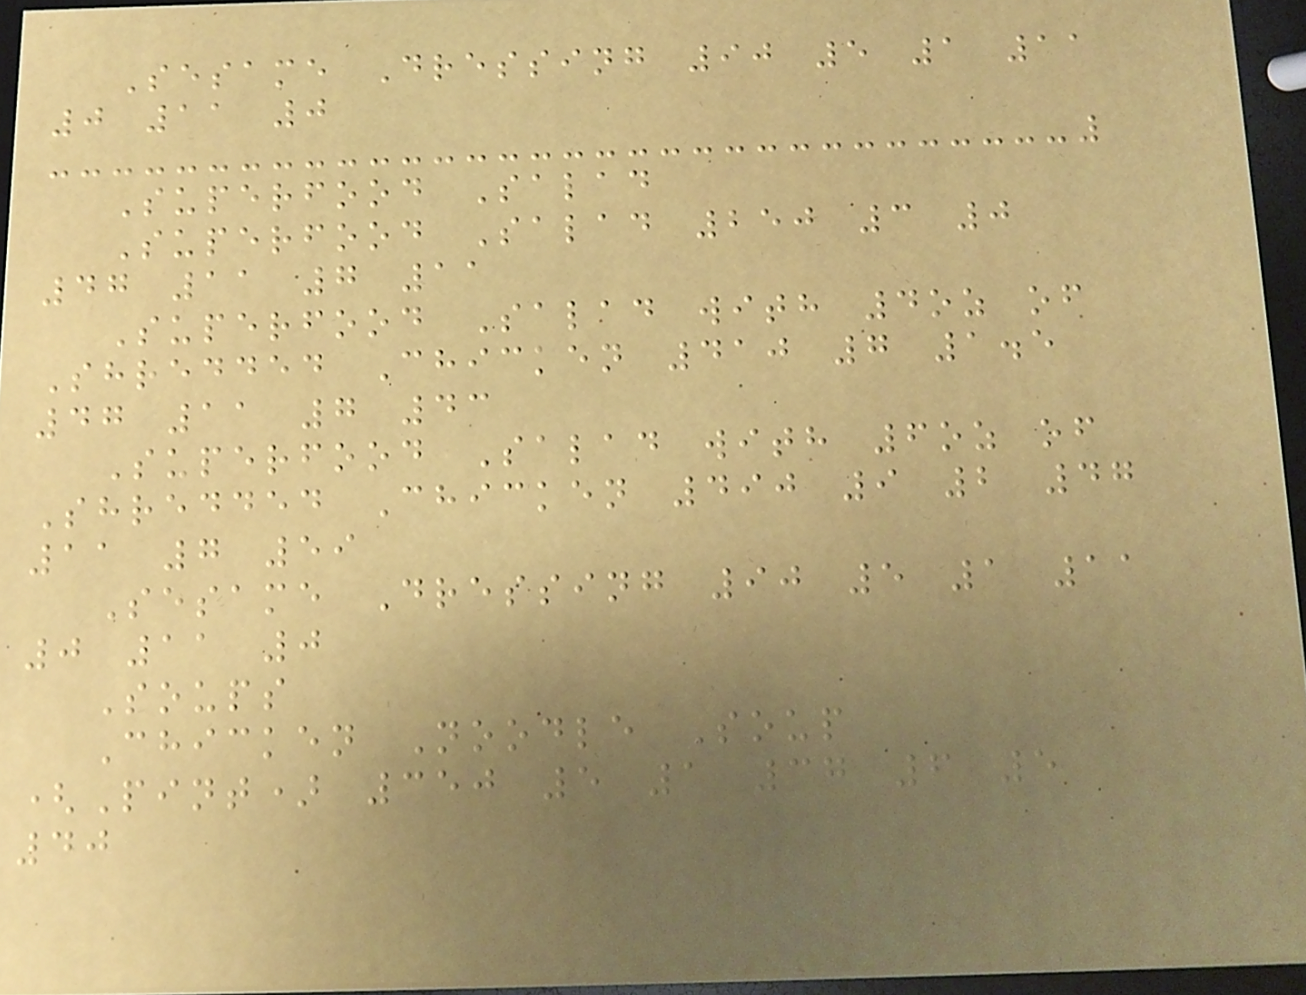Sesame Dressing 90 5 1 11
0 11 0
Superfood Salad
Superfood Salad 250 3 0
47 11 7 11
Superfood Salad with 4oz of
Shredded Chicken 410 7 1.5
47 11 7 43
Superfood Salad with 6oz of
Shredded Chicken 490 9 2 47
11 7 59
Sesame Dressing 90 5 1 11
0 11 0
Soups
Chicken Noodle Soup
(Pint) 350 5 1 37 6 5
40
